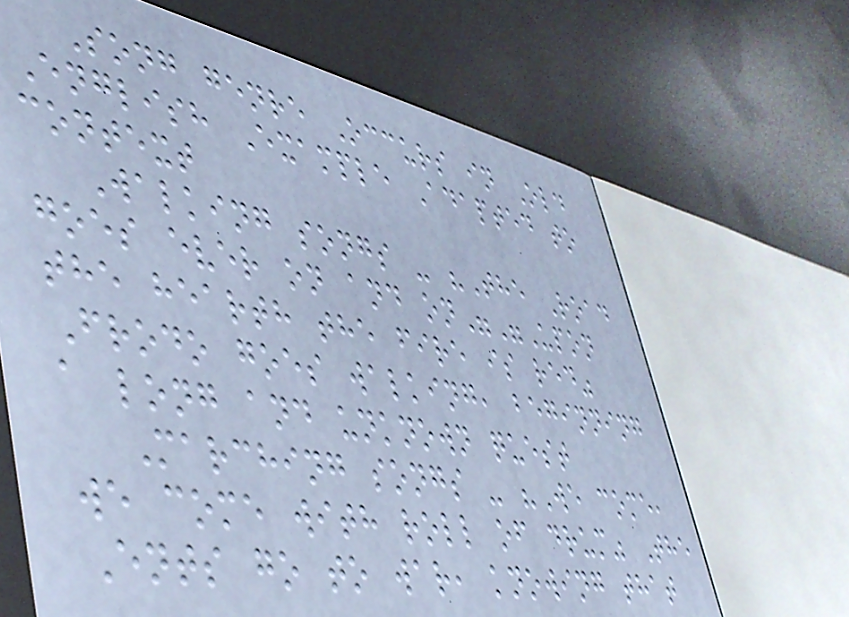Song genre Occurs in Old
English Example Adapted to
context
Walking songs - "The Road
goes ever on and on""Upon
the hearth the fire is red"
Frodo goes walking, beginning
a long and unknown quest
Marching songs - "We come,
we come with roll of drum" The
Ents go to war, knowing that
